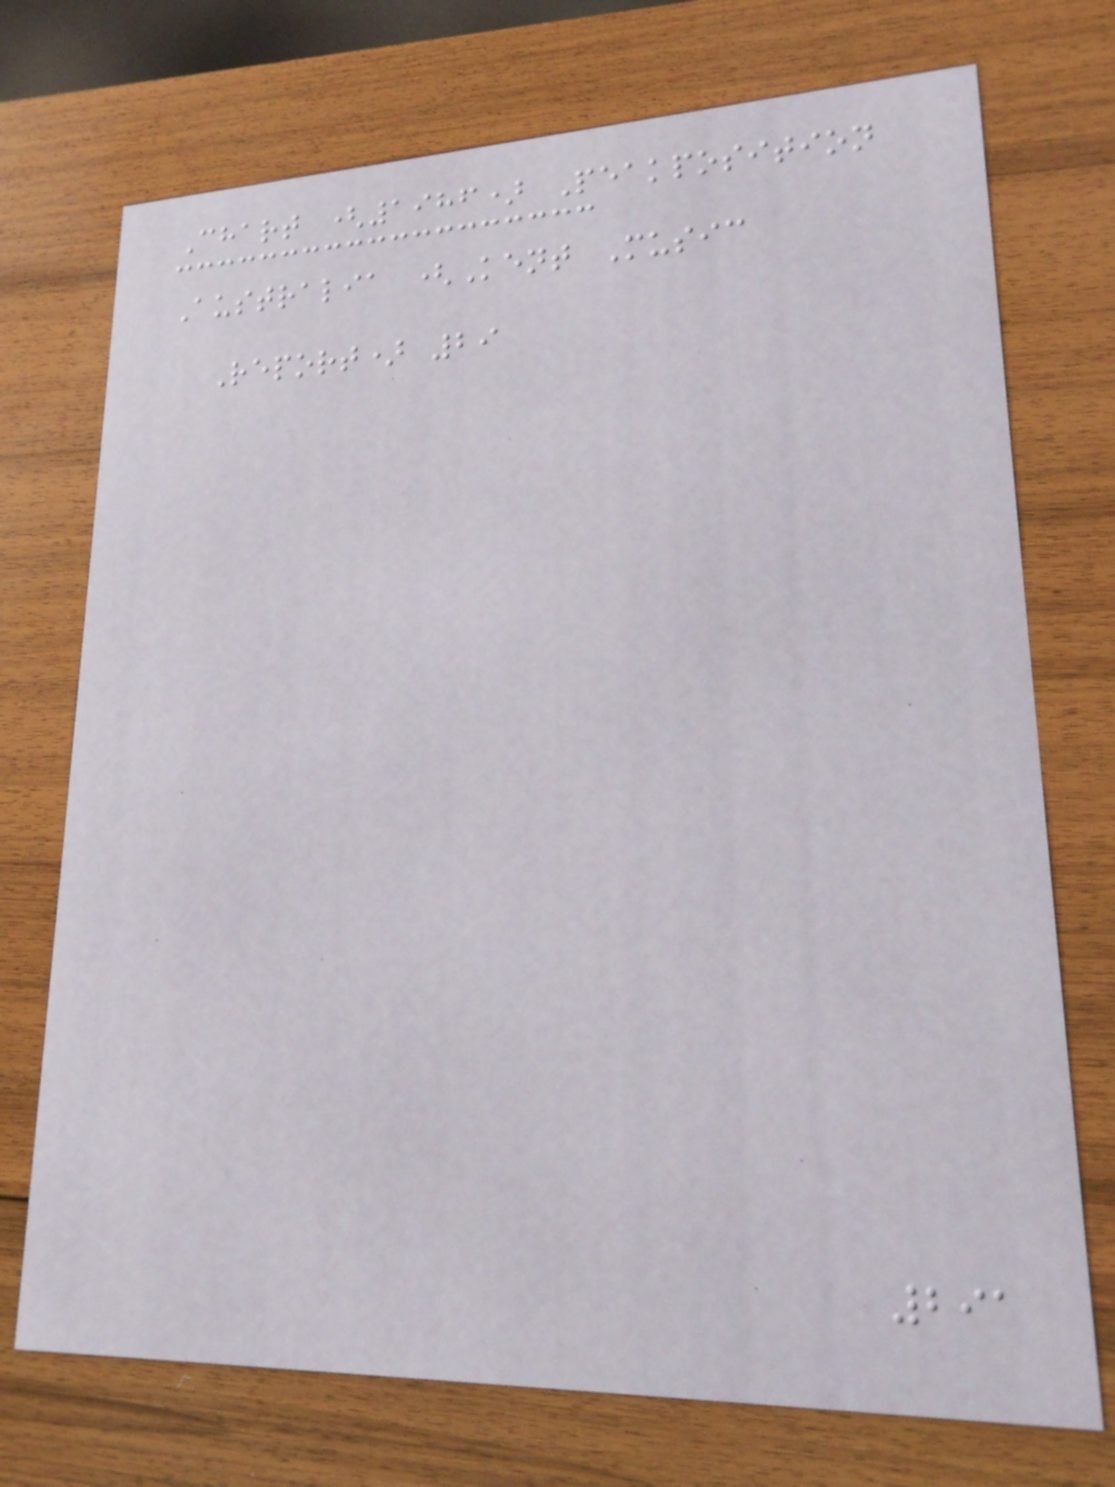Chart (1986) Peakposition
Australia (Kent Music
Report) 29
291
